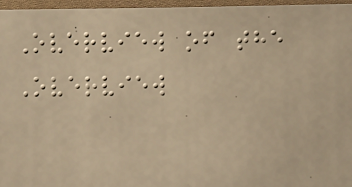Overview of the
Overview
